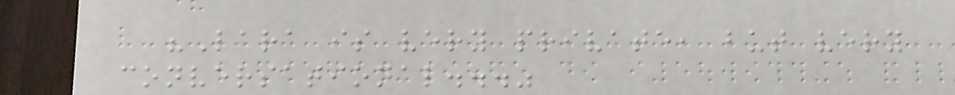"Lara is very private, but very
conversational..."
